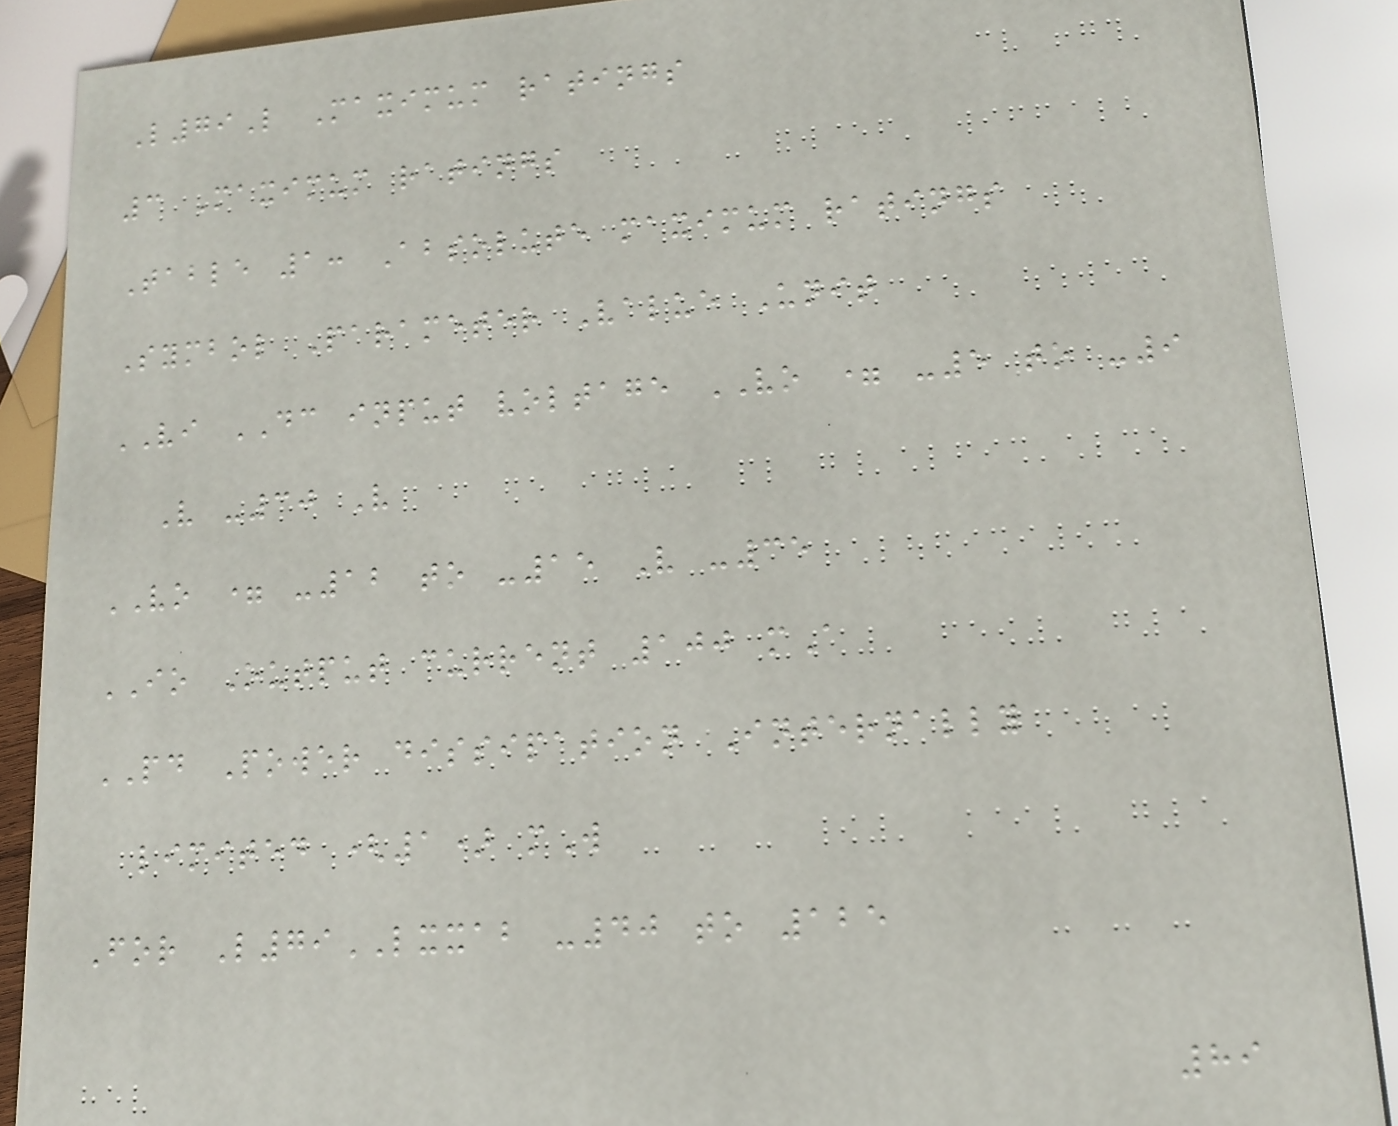L79L Maximum ratings
3 Maximum ratings
Table 1: Absolute maximum ratings
Symbol Parameter Value Unit
VI DC input voltage VO = -5 to -9
V -30 V
VO = -12 to -15 V -35
IO Output current 100 mA
PD Power dissipation Internally
limited (1) mW
For L79LXXAB -40 to 125
89
